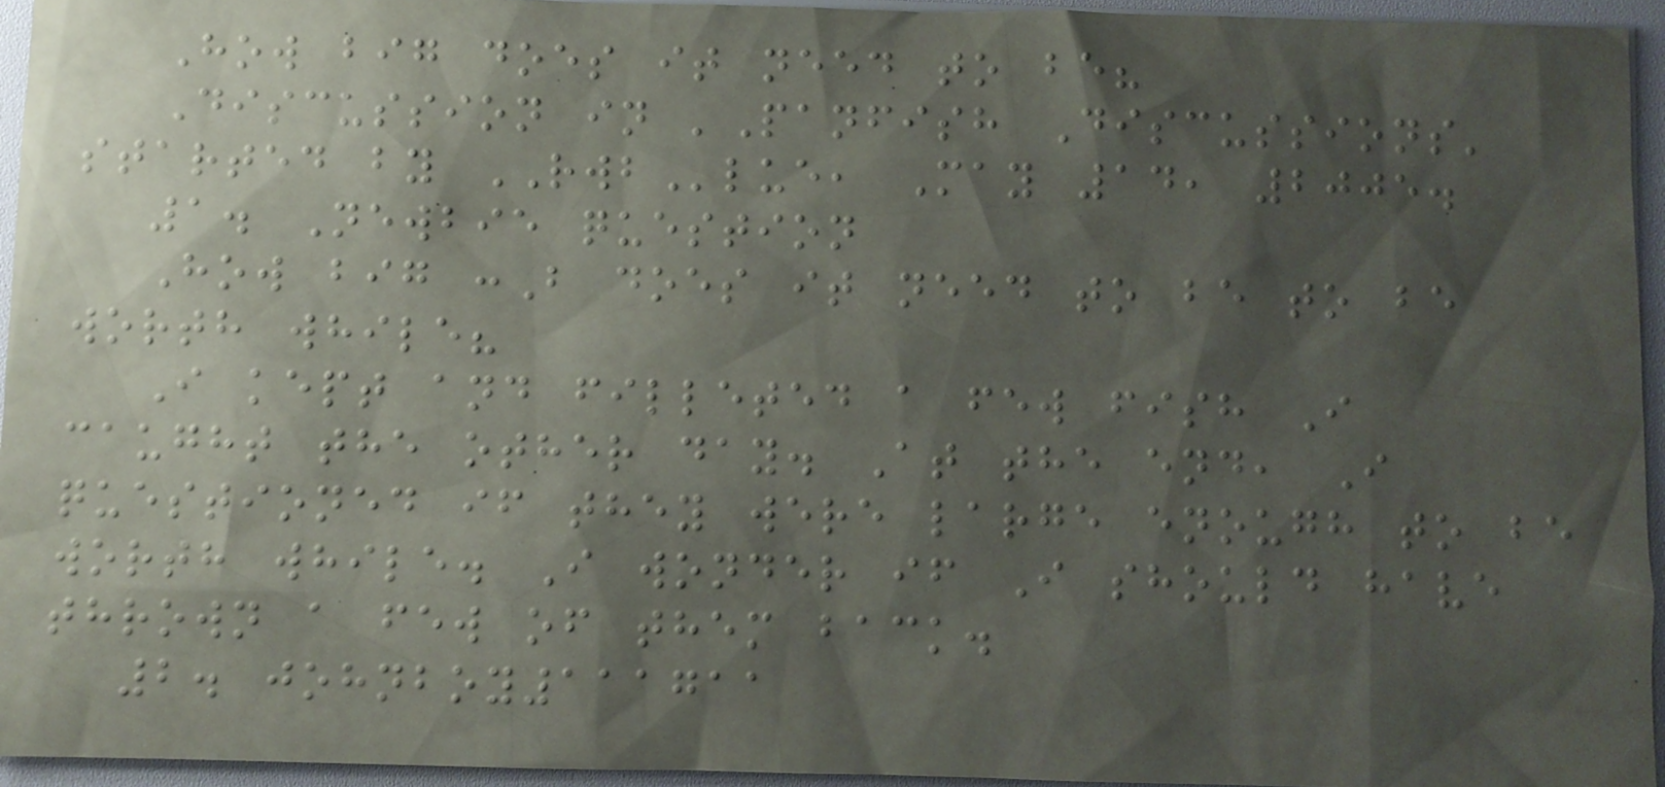How big does it need to be?
Discussion in 'Panfish Discussions'
started by RWBlue, May 14, 2005.
1. Newbie question
How big :B does it need to be to be
worth while?
I kept and filleted a few fish I
caught the other day. At the end, I
questioned if they were large enough to be
worth while. I wonder if I should have
thrown a few of them back.
2. johnboy111711
